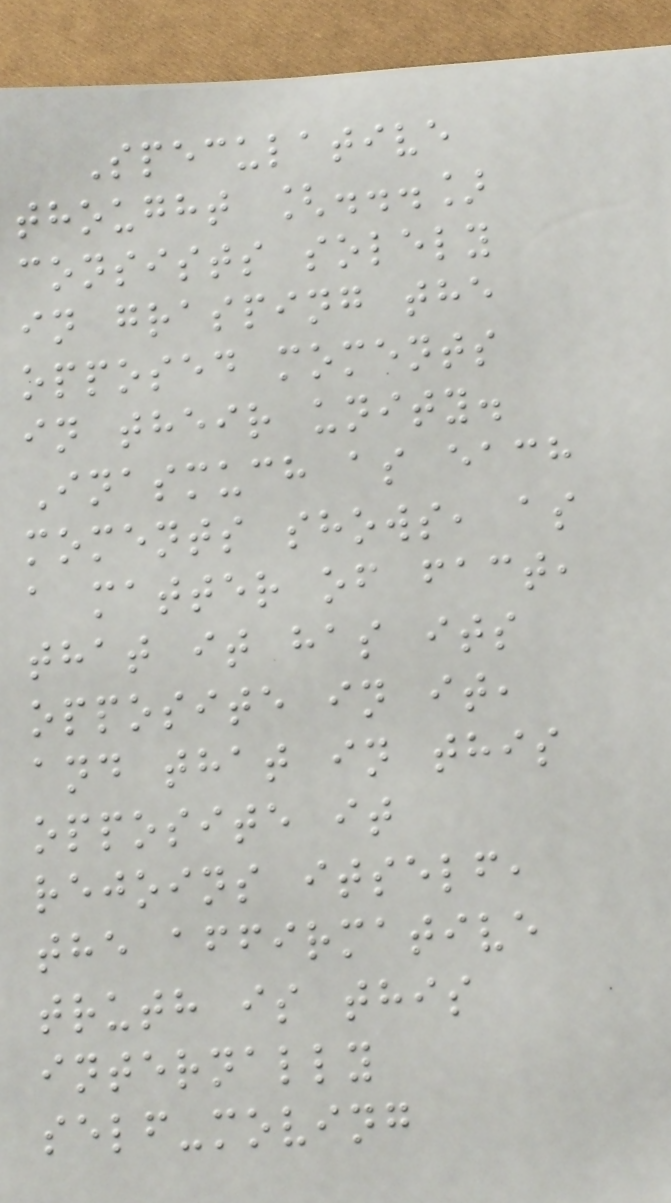Speculative
thought [...]
consists solely
in grasping the
opposed moments
in their unity.
Inasmuch as each
moments shows, as
a matter of fact,
that it has its
opposite in it,
and that in this
opposite it
rejoins itself,
the affirmative
truth is this
internally
self-moving
